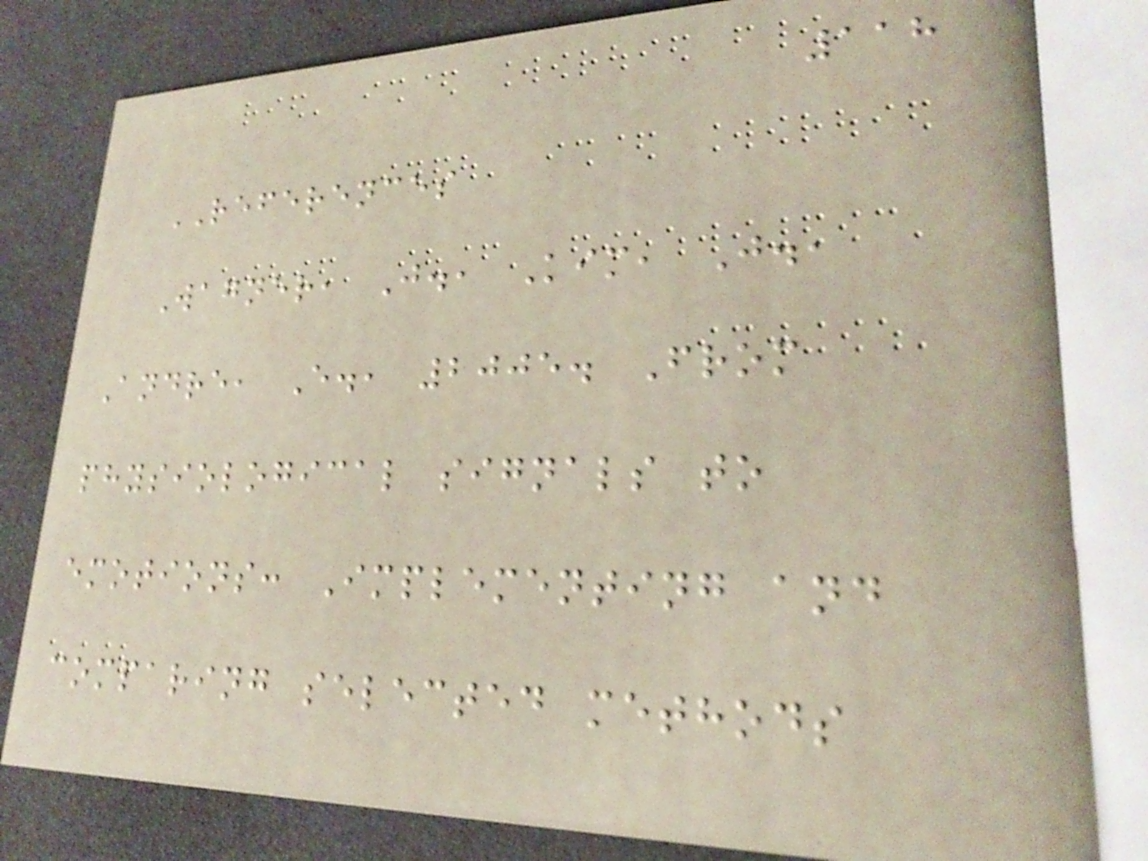118
REFERENCES
Wagner, J., Kim, J.,
Andre, E., 2005. From
physiological signals to
emotions: Implementing and
comparing selected methods
